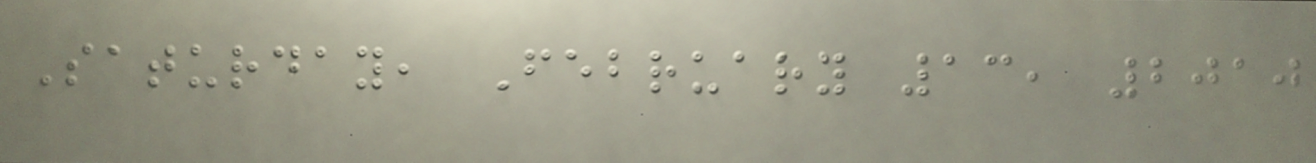Saturday, February 13, 2010
